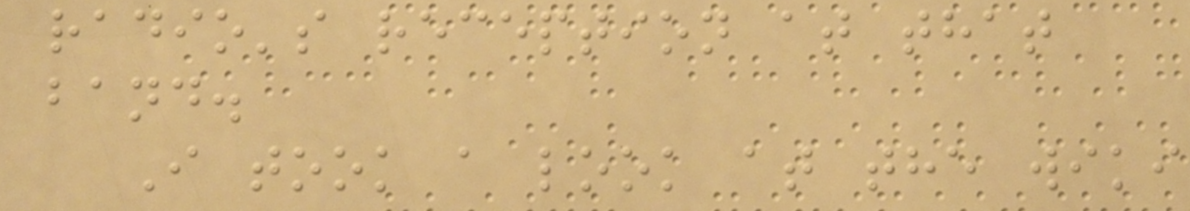radio's reception at that
band.
I took a look at the wiki
